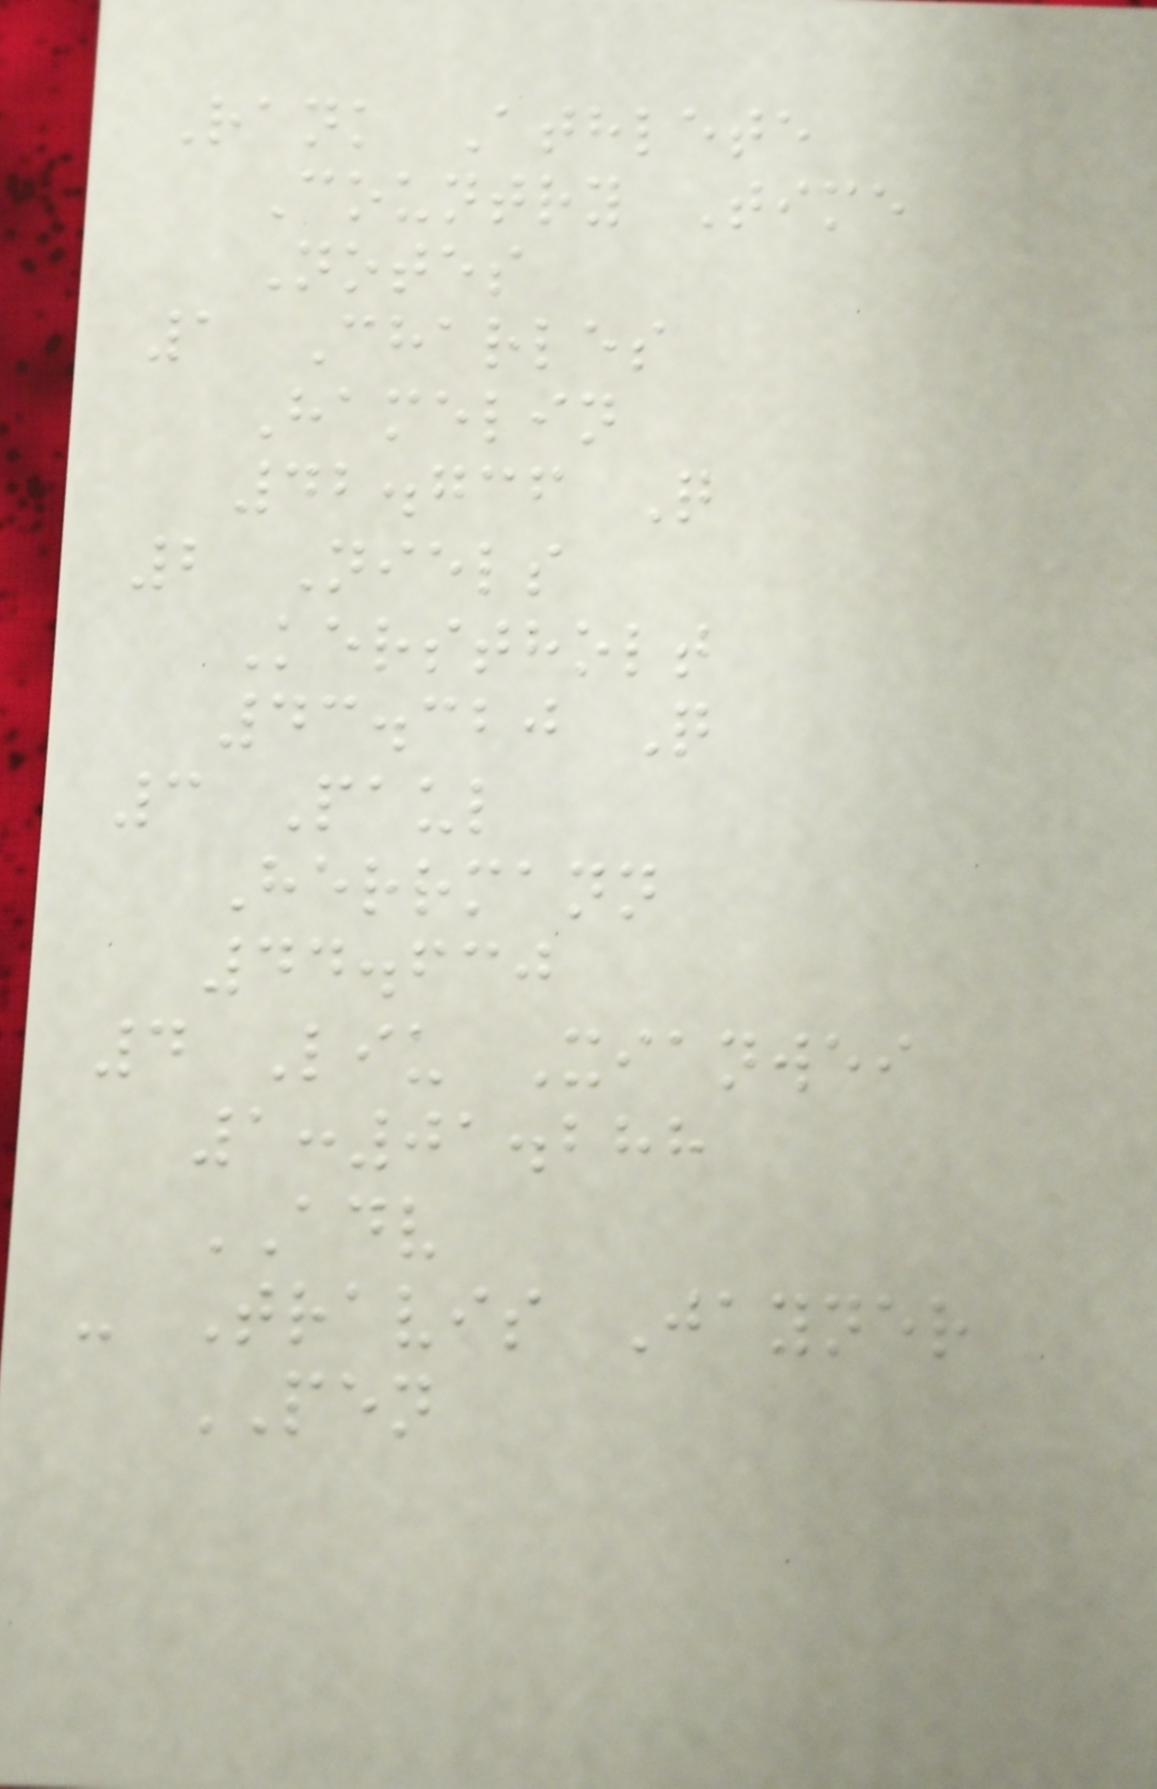Rank Athlete
Country Time
Notes
1 Charles
Hamelin
42.736 Q
2 Niels
Kerstholt
43.320 Q
3 Paul
Herrmann
44.630
4 Liu Xianwei
1:01.288
ADV
- Travis Jayner
PEN
